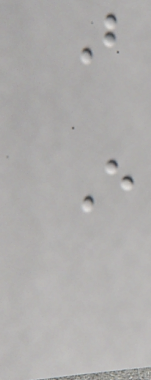B
E
